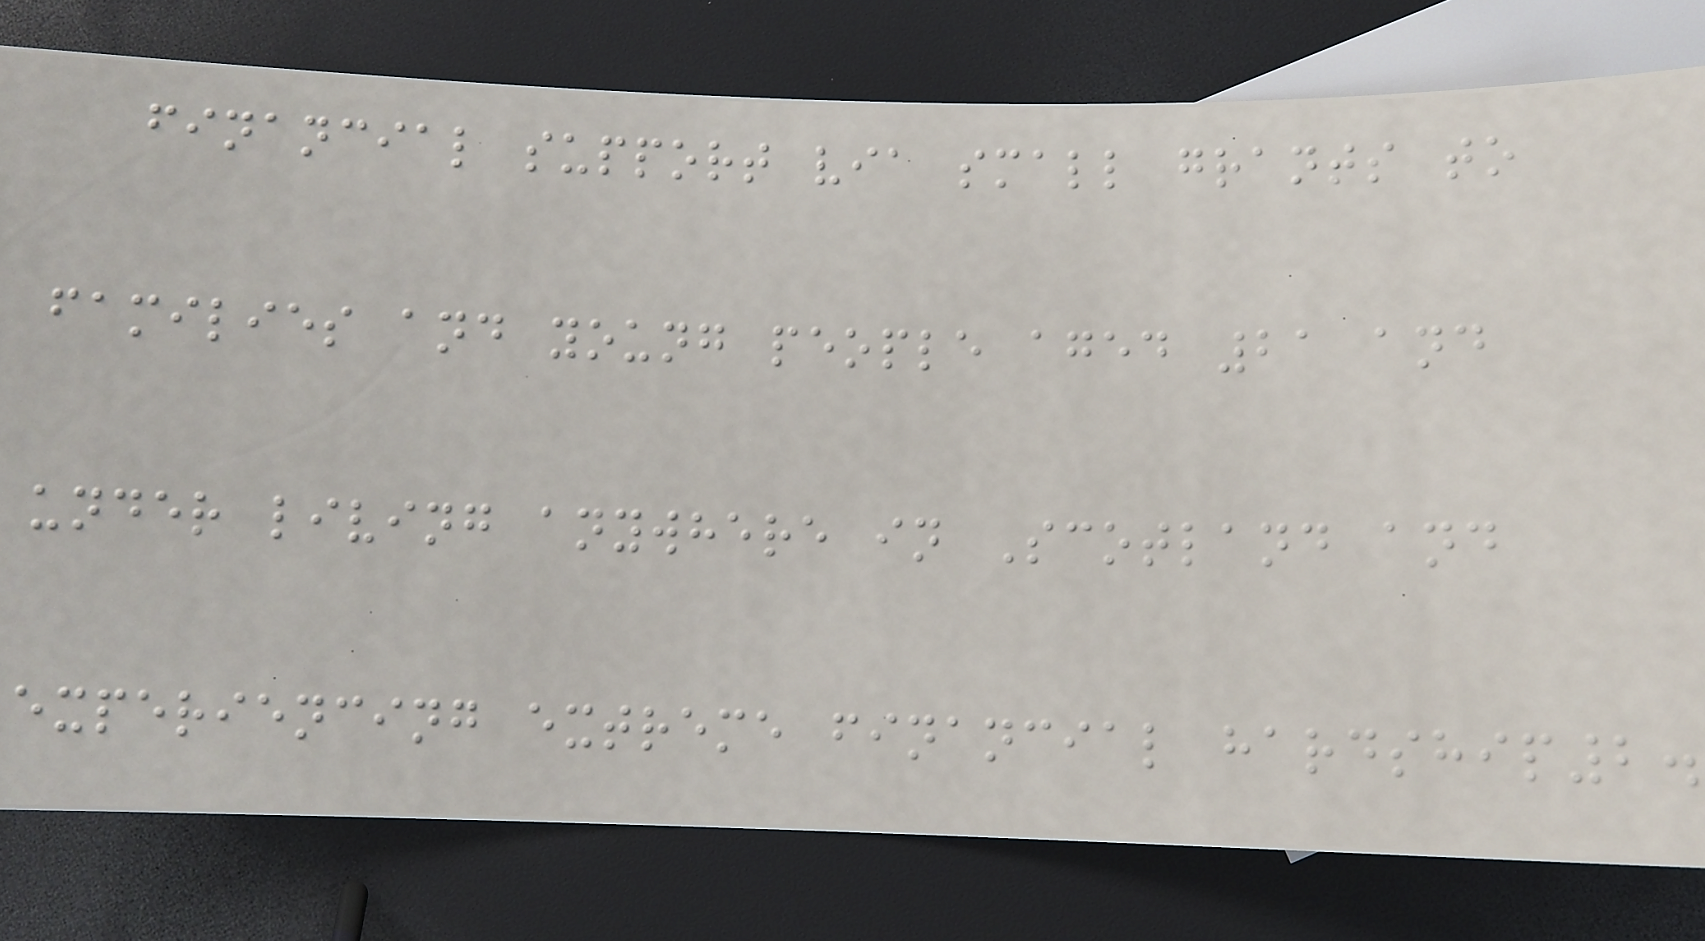financial support via small grants to
families and young people aged 21 and
under living anywhere in Scotland and
experiencing extreme financial hardship2.
